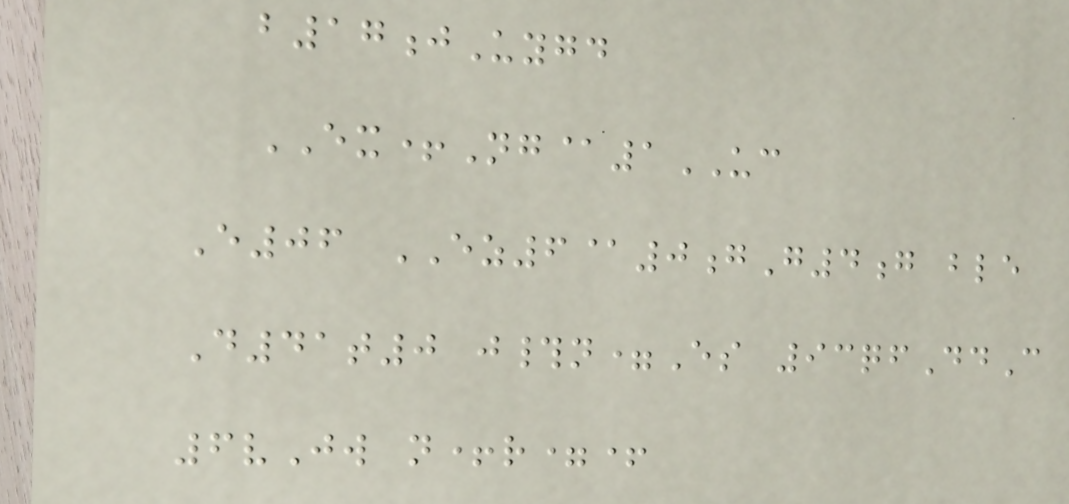b17jUygd
EX+Ng@1UC
E06 EZ6@0gG4g ble
D41t0 j#n=Es 93qfDdC
6vJw n+r=+
